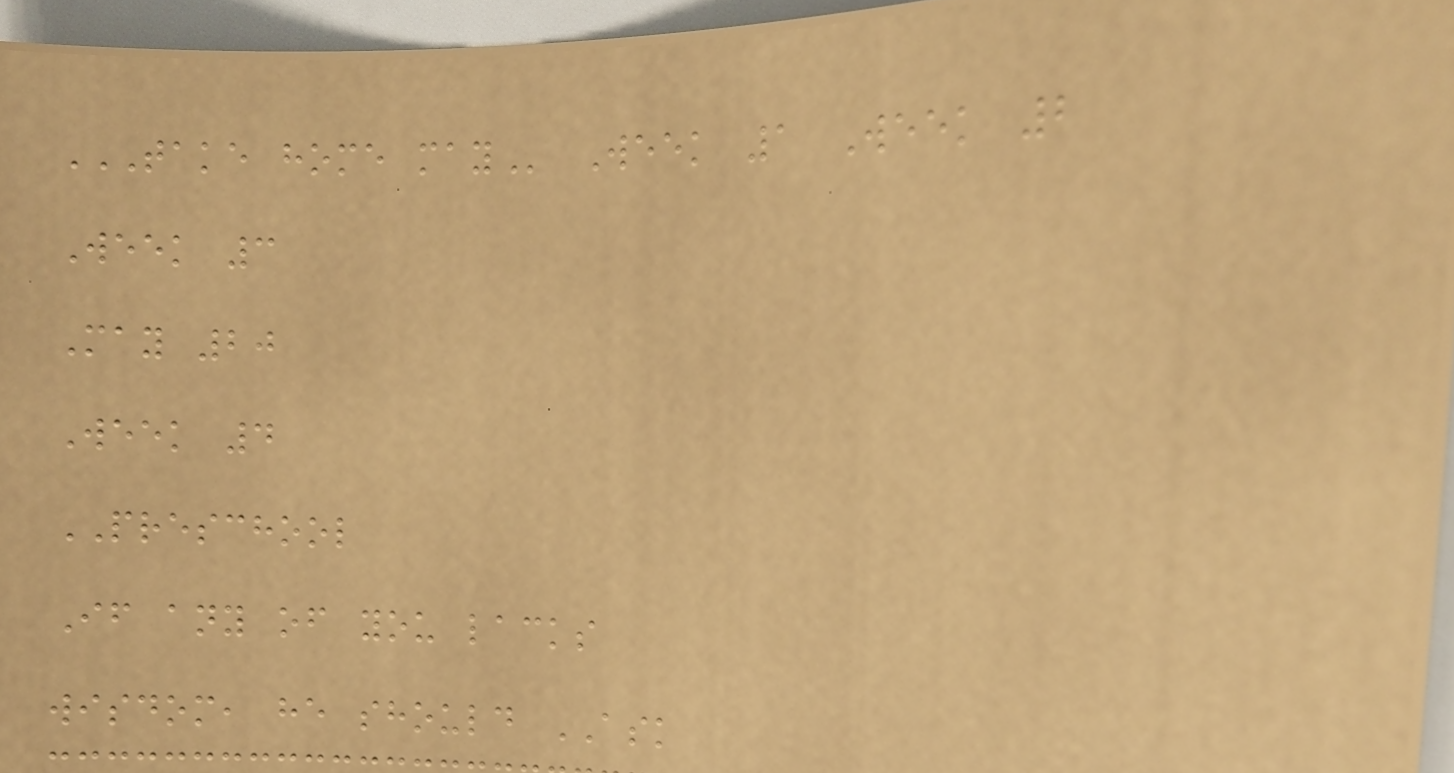TAKE HOME MAY Week 1 Week 2
Week 3
May 20
Week 4
PRESCHOOL
If any of you lacks
wisdom, he should ASK
